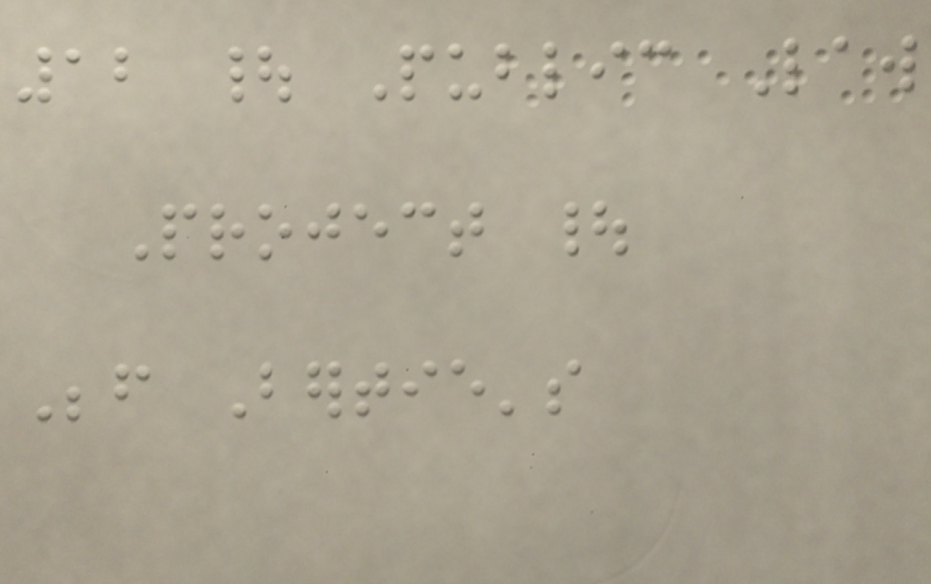12 | Public Law
Project |
Before Bertie's
